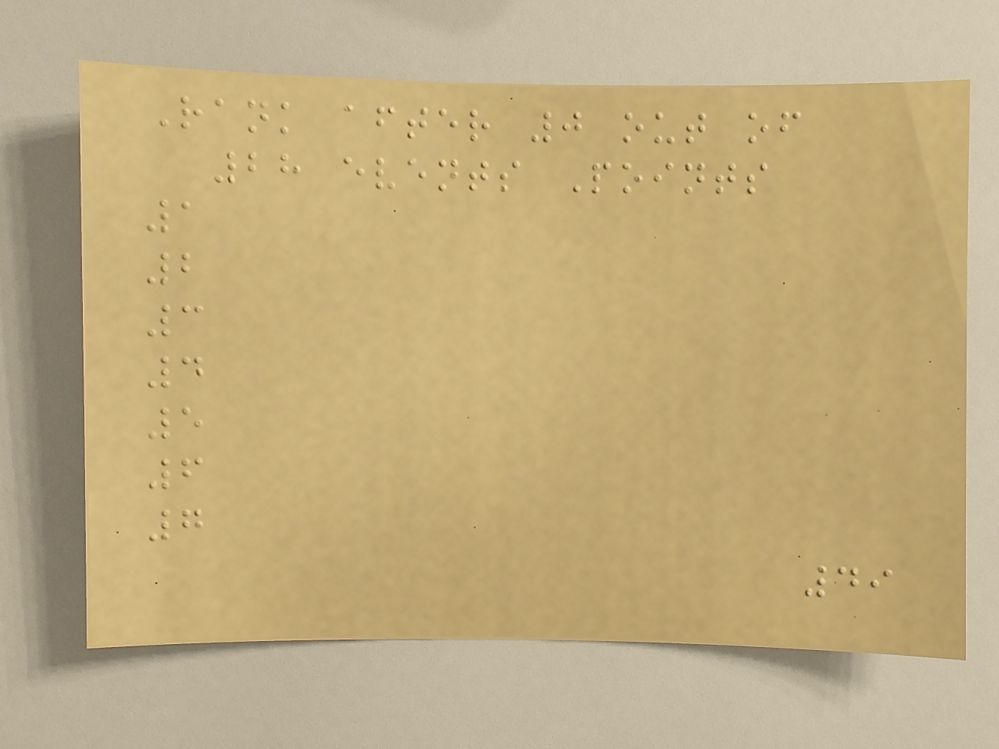Rank after 0 out of
28 events Points
1
2
3
4
5
6
7
49
